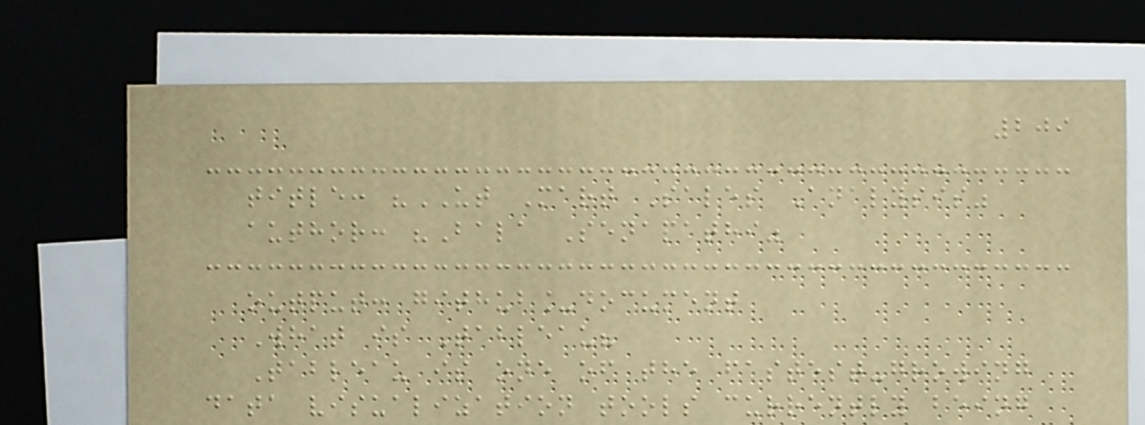209
title: "UT Mart Sales Analysis"
author: "Bala Senapathi"
output: github_document
What is Tableau?
Tableau is one of the fastest-growing
data visualization tools currently being
